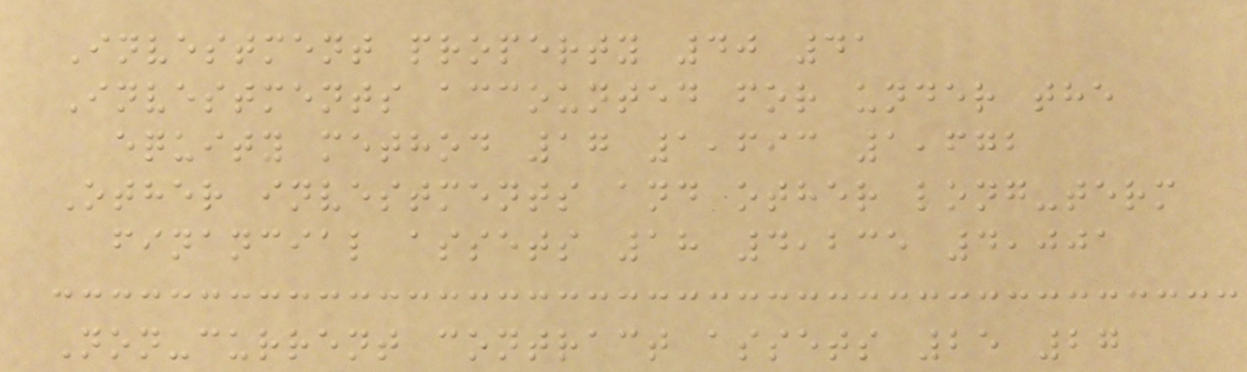Investment property 40 41
Investments accounted for under the
equity method 17 1,693 1,672
Other investments and other long-term
financial assets 18 4,235 4,001
Non-current contract assets 25 27
